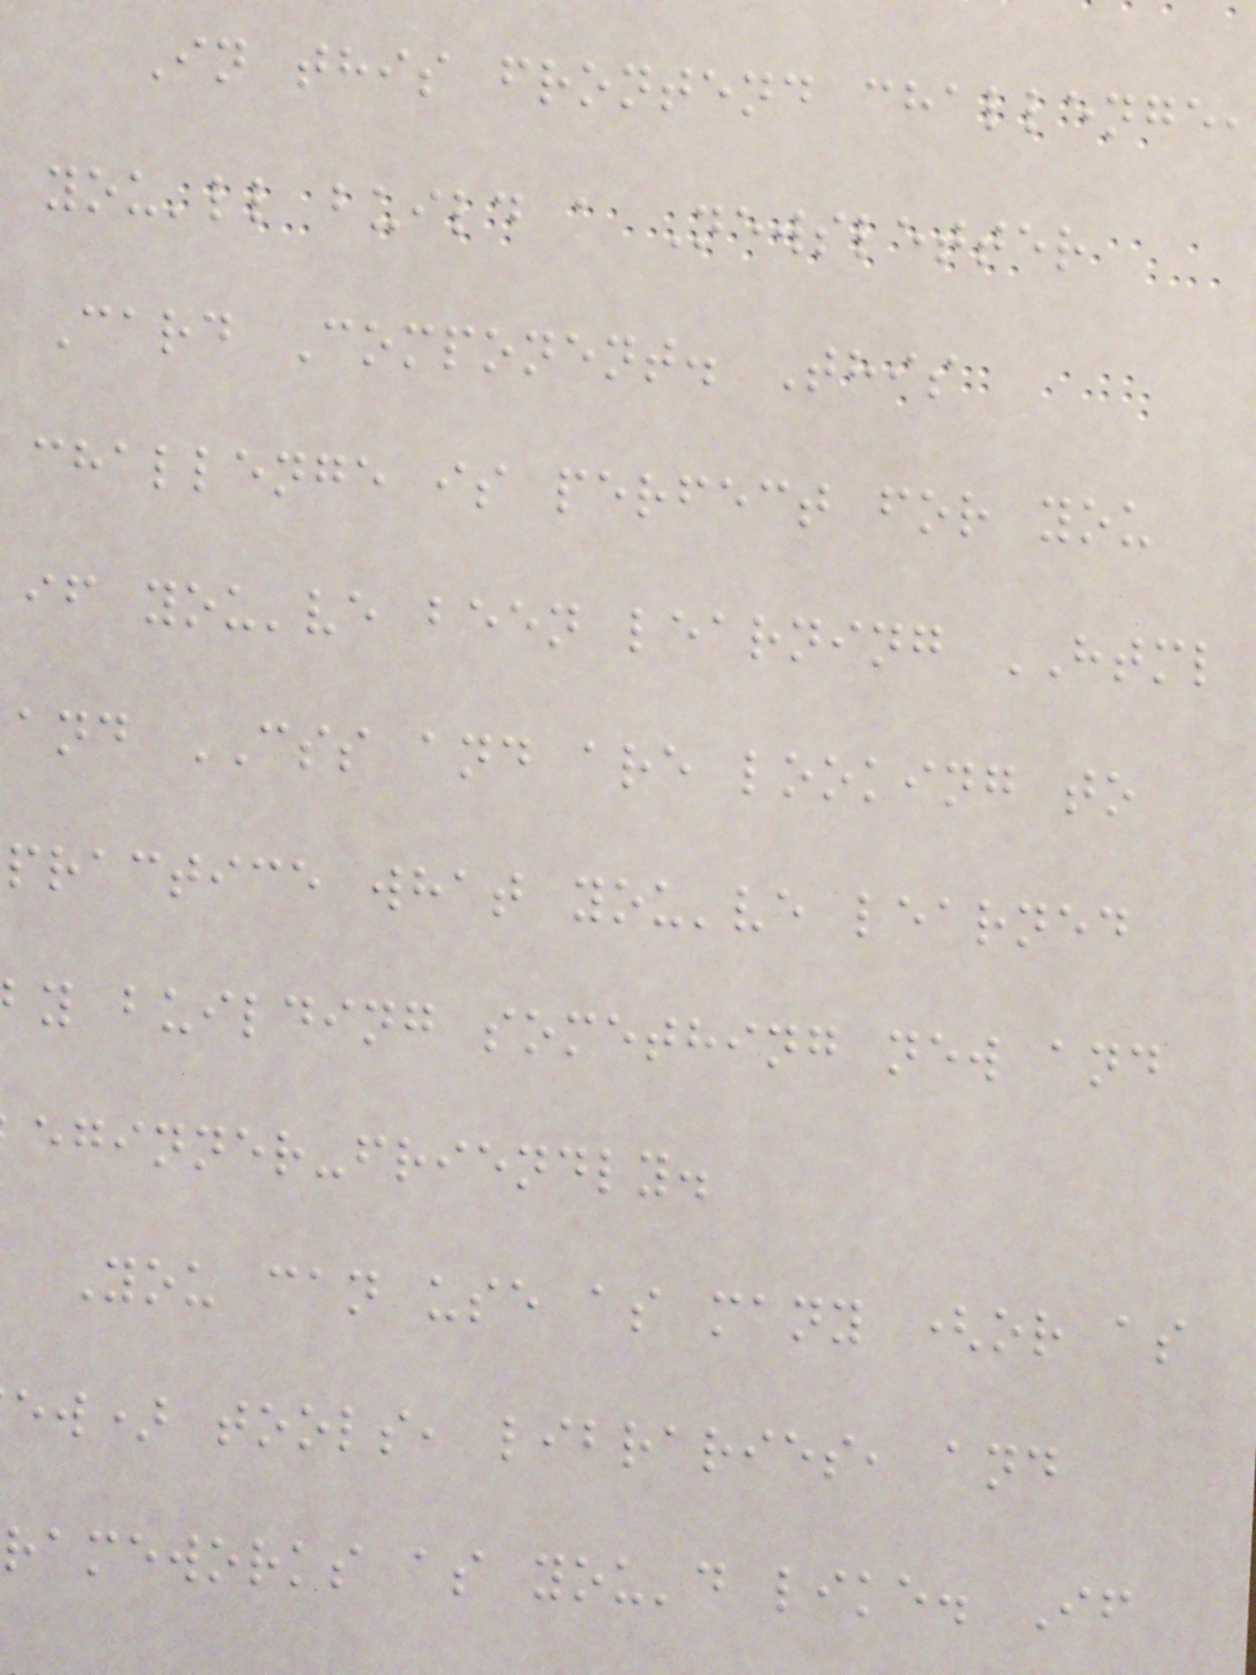In this frontend challenge
you'll build a Newsletter
Card Component. This
challenge is perfect for you
if you've been learning HTML
and CSS and are looking to
practice what you've learned
y building something new and
eginner-friendly.
You can use as many (or as
ew) tools, libraries, and
rameworks as you'd like. If
